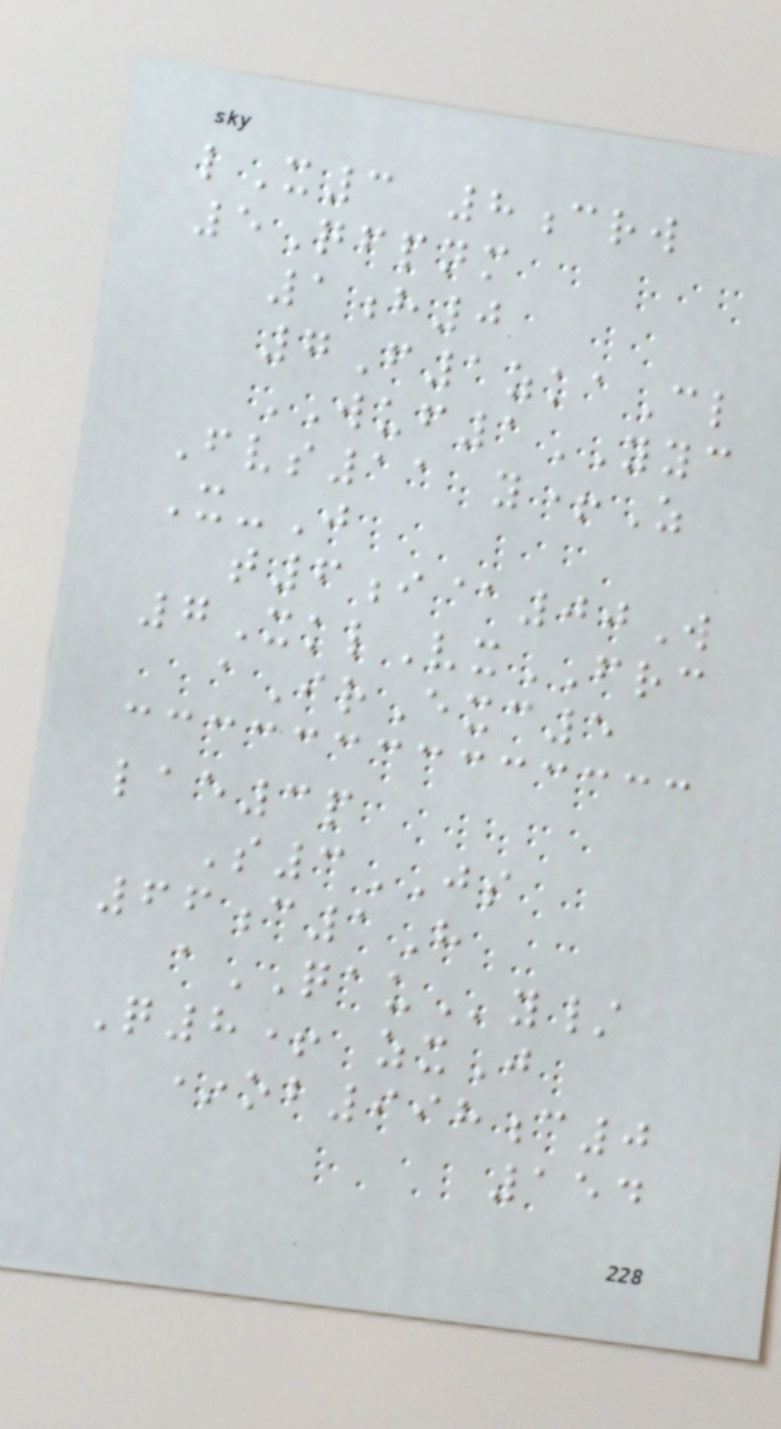lX3 8crw
5Qfpnm
1h0
7F1zkaCl
WUF1YYC
Fvs11 y+Z
X-J
t6i@00W
7XklVxFRC
aIrExc5
lae3p
S3JS
66c1H
aQAUy/
Q8+ zxJ
*ob998c0
154
